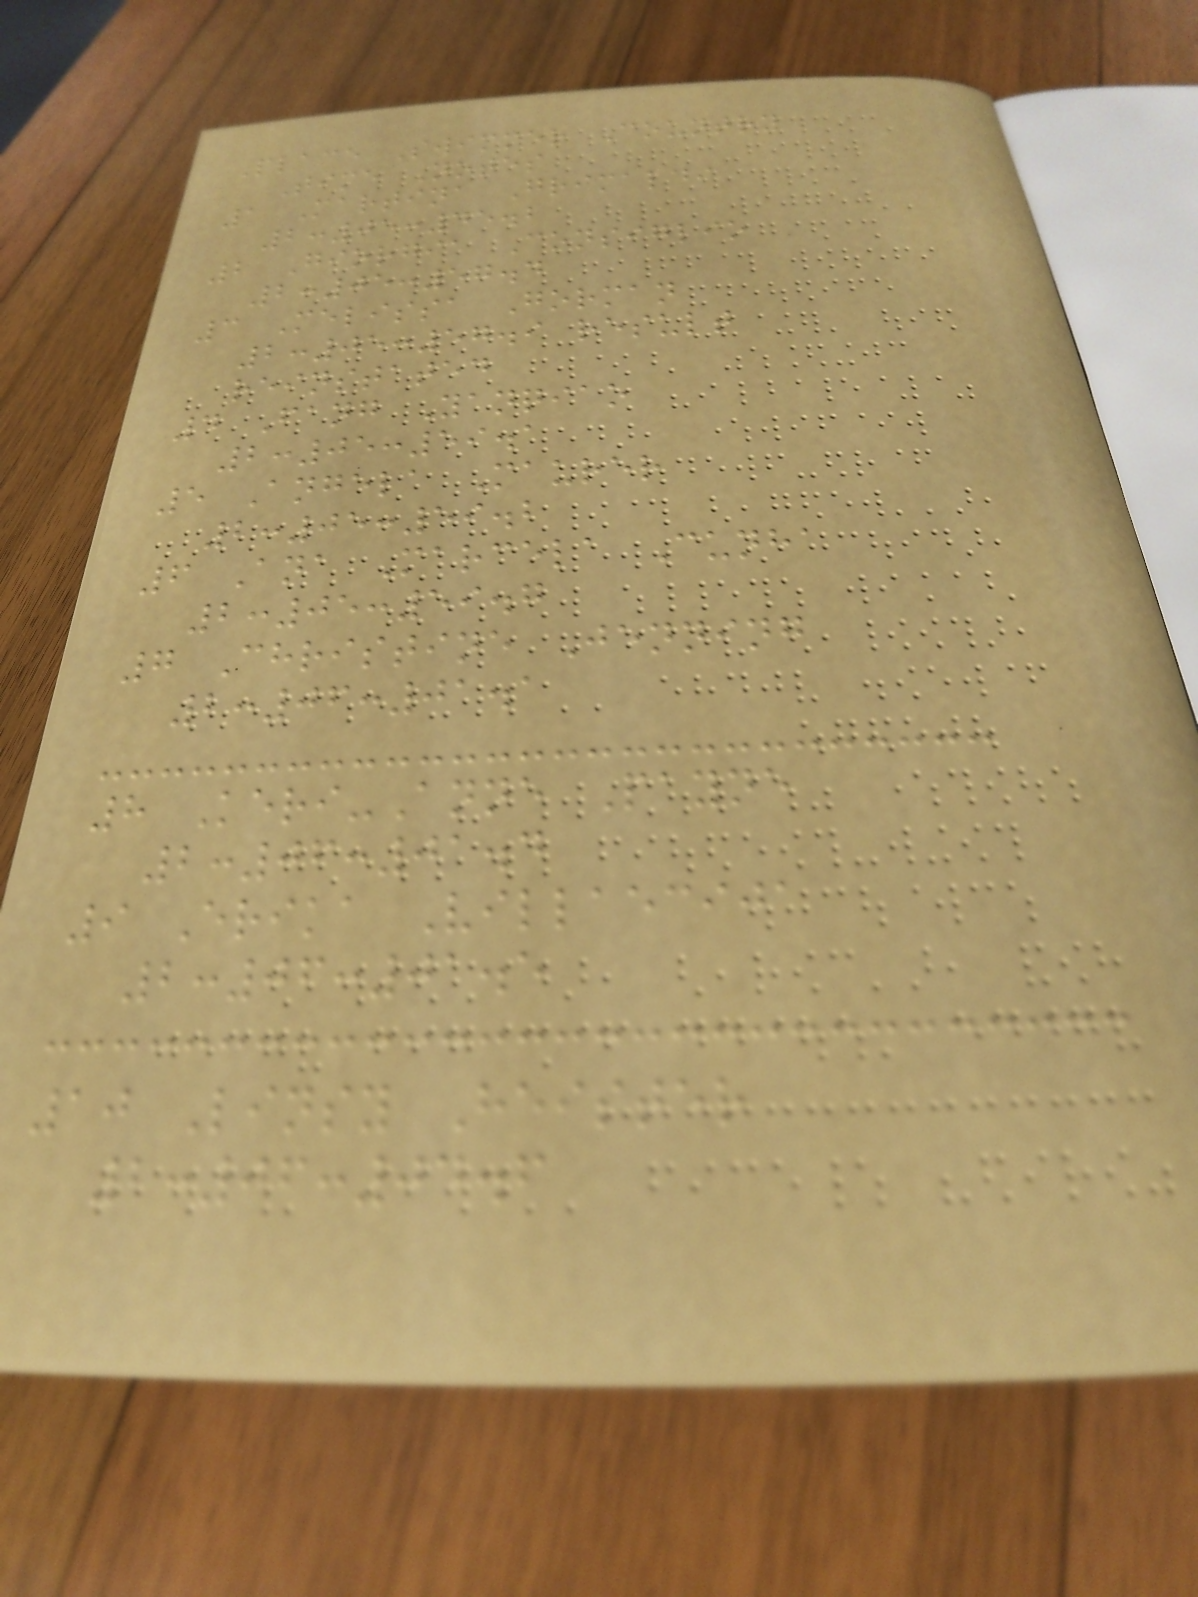Place Swimmer Country
Time Notes
1 Martina Grimaldi
2:05:45.2
2 Giorgia Consiglio
2:05:57.4
3 Melissa Gorman
2:05:57.9 result
reinstated
4 Fang Yanqiao
2:05:59.1
5 Angela Maurer
2:05:59.2
6 Ana Marcela Cunha
2:05:59.7
7 Christine Jenning
2:06:01.1
8 Keri-Anne Payne
2:06:01.4
9 Erika Villaecija
2:06:01.5
10 Linsy Heister
2:06:04.6
